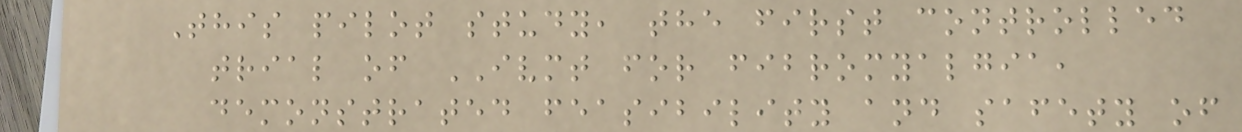This pilot study, the first controlled
trial of IVMT for fibromyalgia,
demonstrated feasibility and safety of
